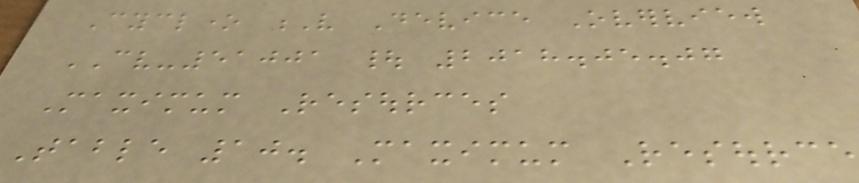Cyclone V Device Overview
CV-51001 | 2018.05.07
Maximum Resources
Table 10. Maximum Resource
